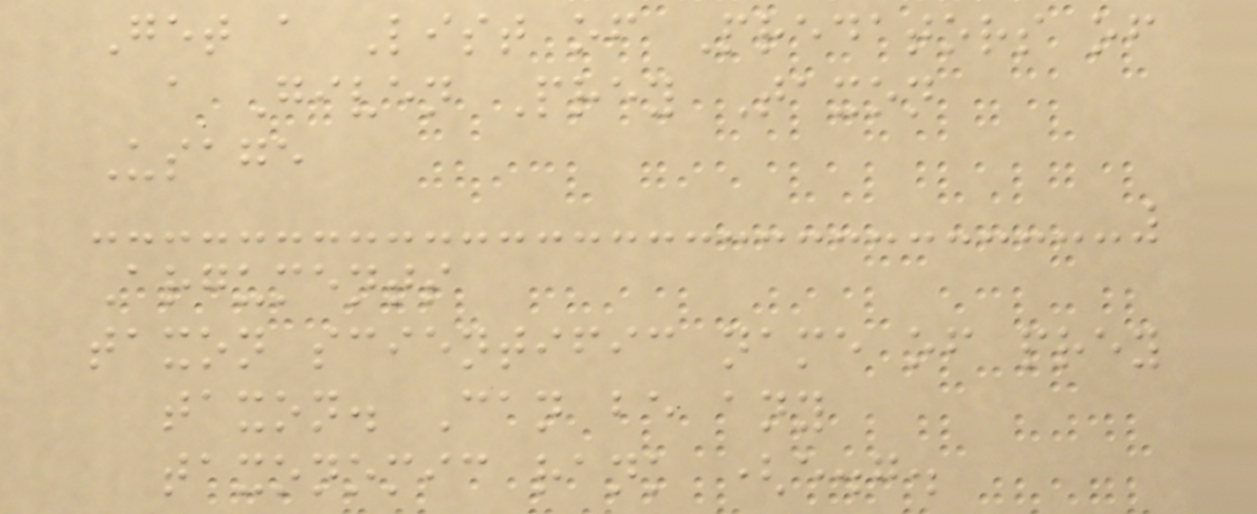Get a List of Predators of
a Given Prey Taxon
Usage
Arguments
taxon scientific name of prey
taxon. Can be any
taxonomic rank (e.g.
